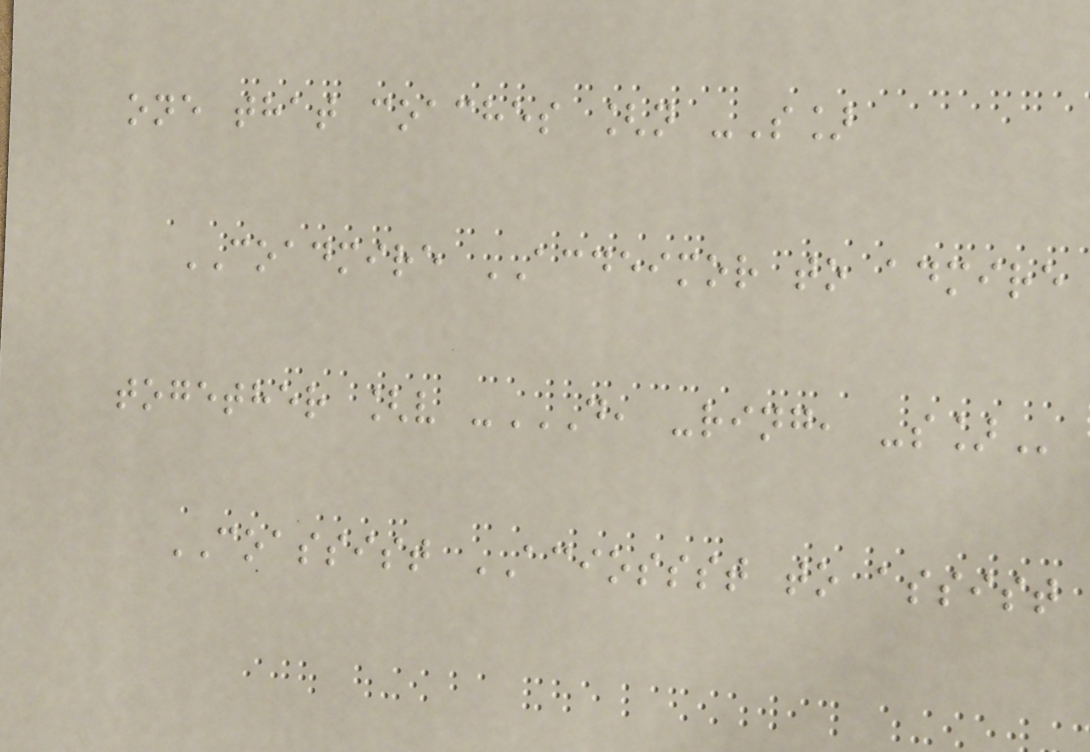one that coaches [n -S]
COADMIRE ACDEIMOR to admire
together [v -D, -RING, -S]
COASSIST ACIOSSST to assist
